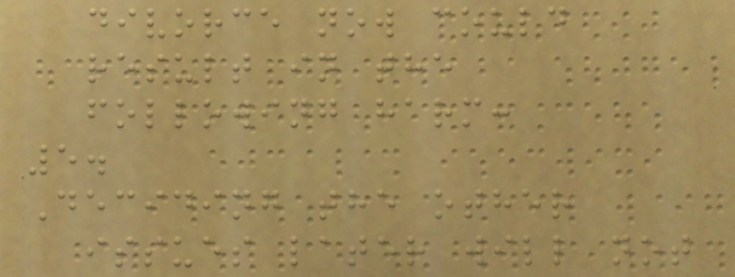divorce now could
result in the
following harm:
5.
Deciding the other
issues later will not
